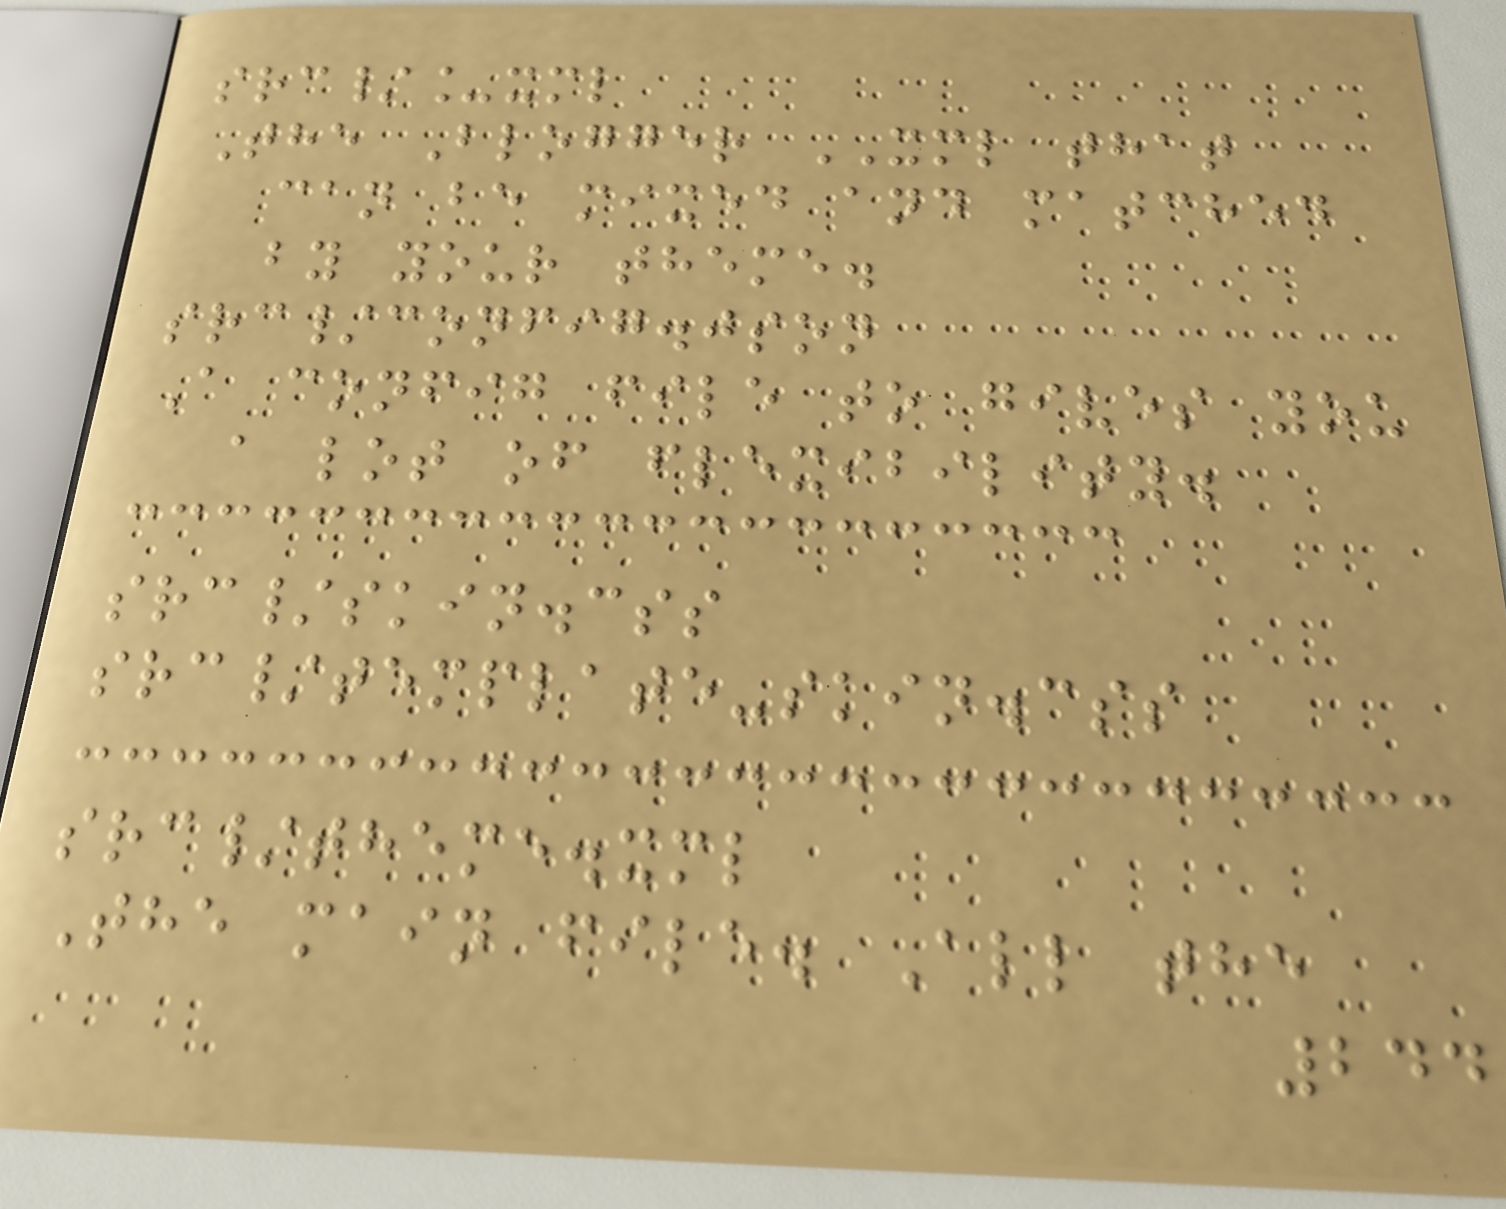src/_xml
The Blogger XML that
can be mixed and matched
by your theme.
src/config.json
A config file to gives you
a lot of flexibility.
src/skin.css
src/template-skin.css
src/theme.xml
The main file. All the
244
